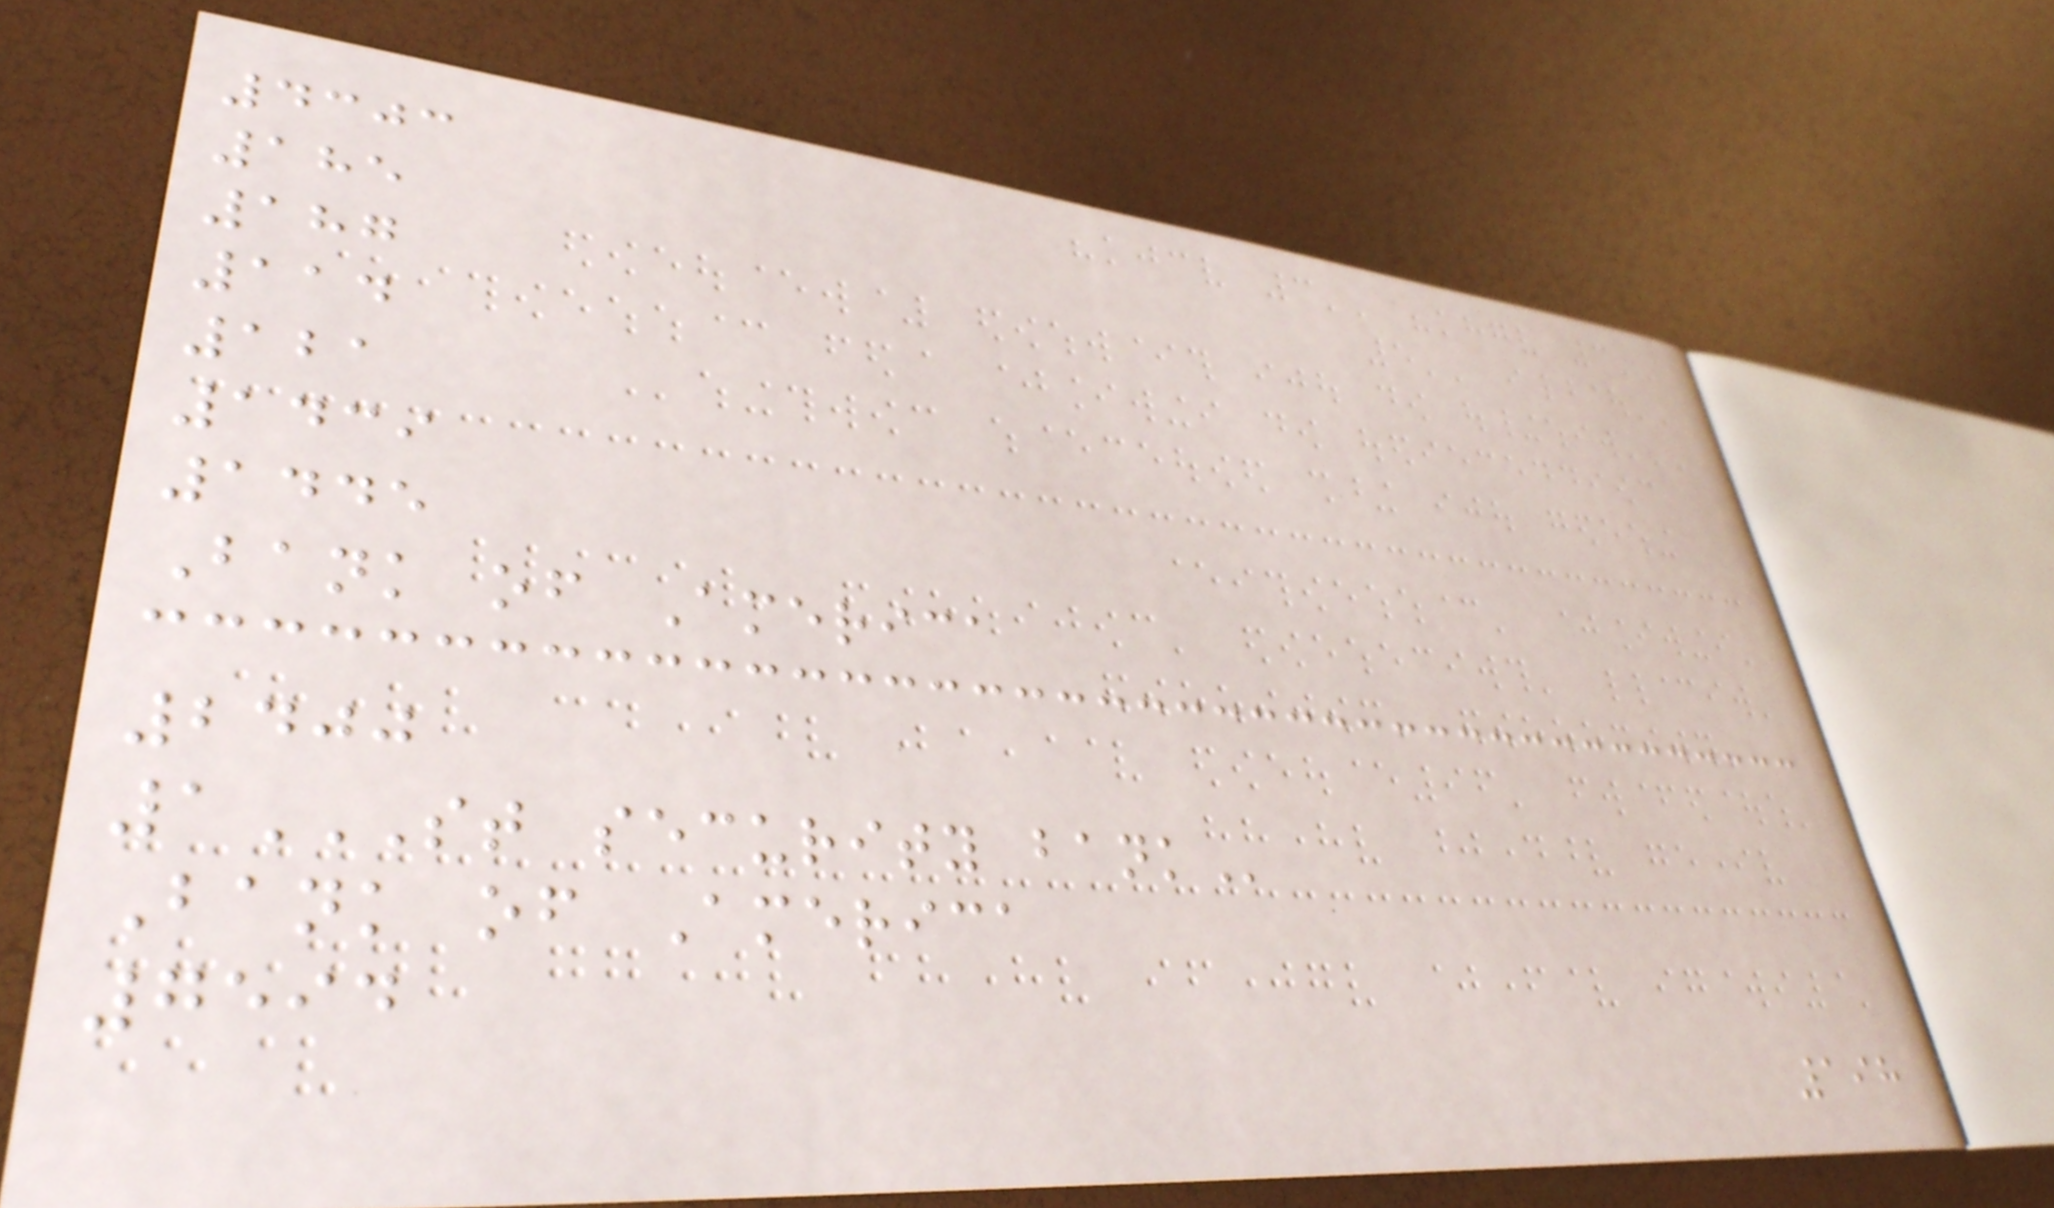4303
185
187
114
121
1439
1445
Bank of America
2400
1ST SECURITY BANK
Bank of America
7594
198
